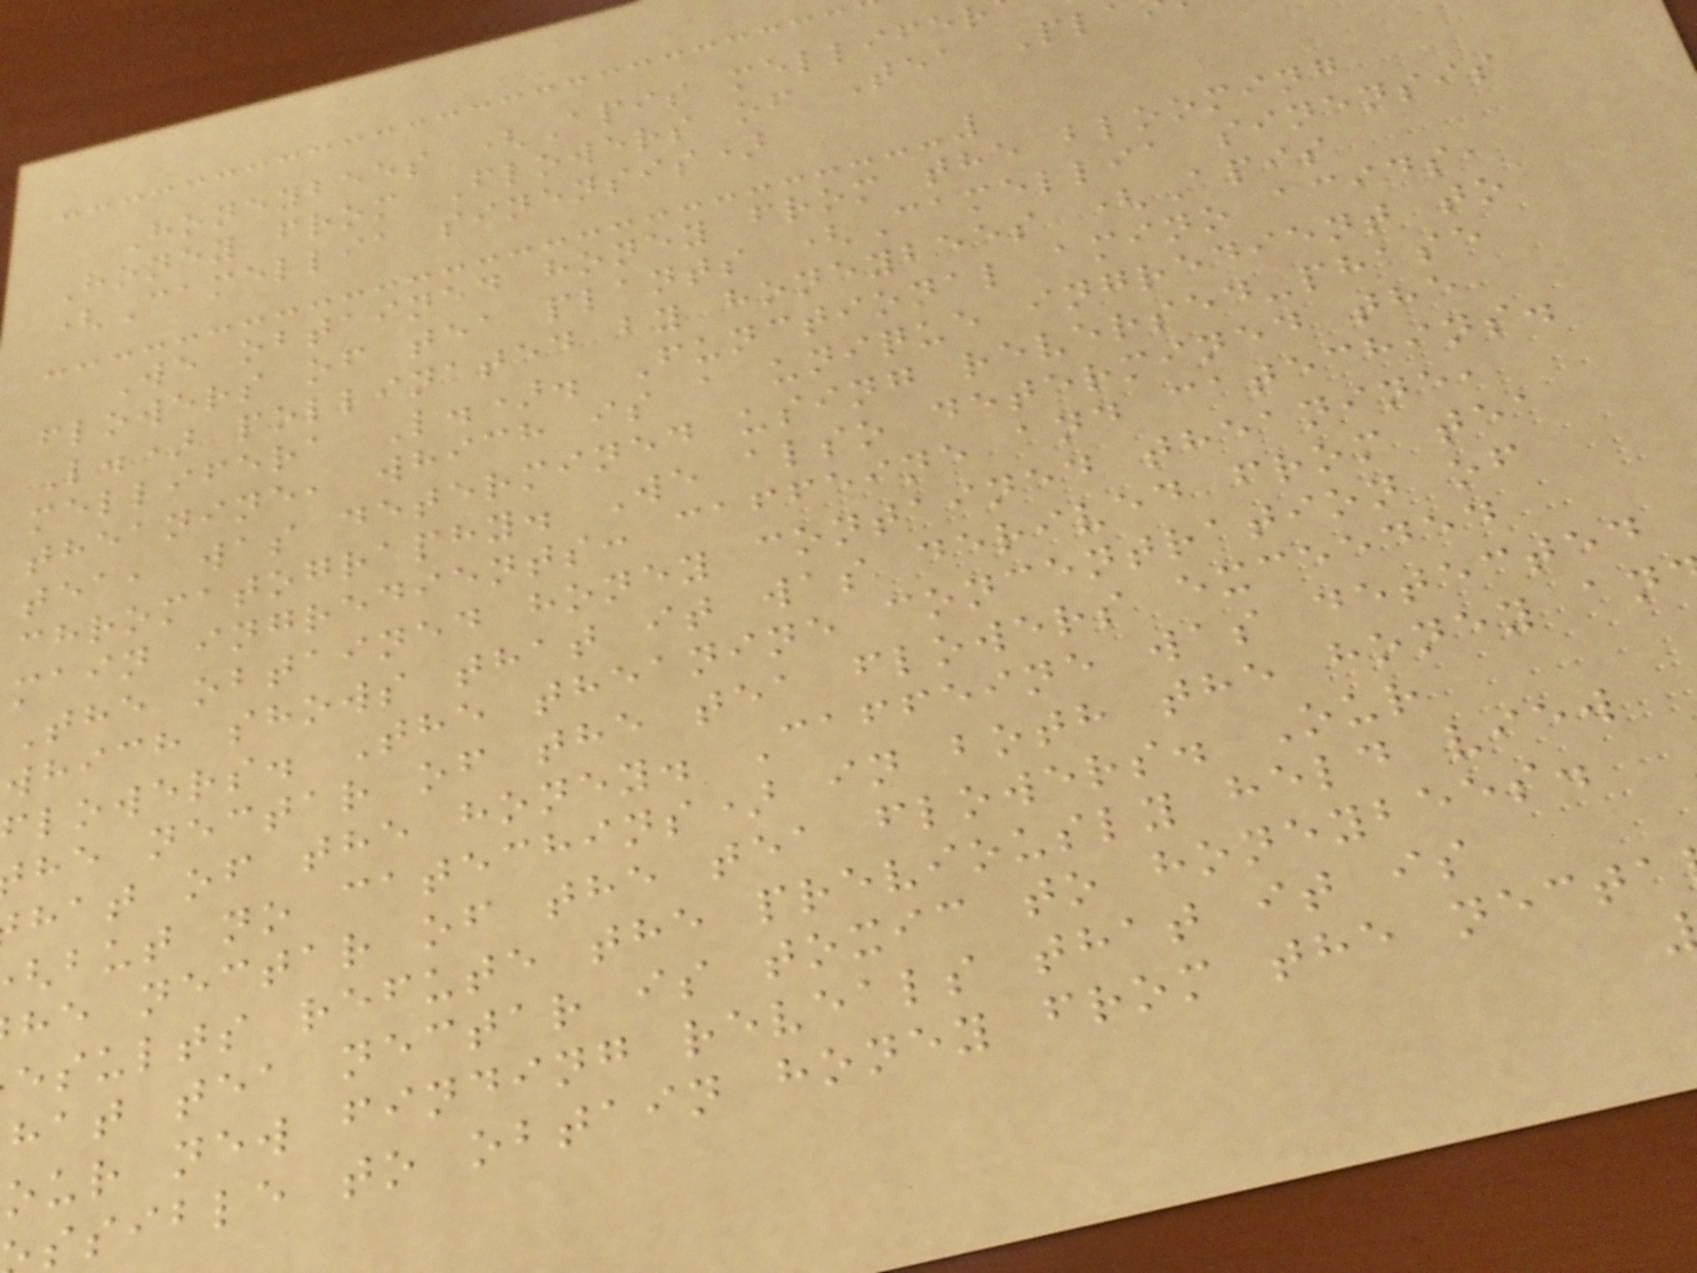Honeybees (Apis mellifer
Honey from Flowers of Tea Pl
(Camellia sinensis)
We obtained honey from the blooming
flowers of tea plants (Camellia sinensis
L.) pollinated by honeybees (Apis
mellifera L.). Functional amino acids,
theanine, which is a unique ingredient to
tea, was determined using reversed-phase
chromatography. We also determined the
main ingredients: caffeine and catechins.
The obtained honey contained theanine,
which shows that it was derived from tea
lowers. The theanine concentration of
he nectar of the tea flowers exceeded
hat of the honey. Caffeine was detected
but no catechins) in both the honey an
he nectar of the tea flowers. Our
esults refute the previously held view
hat tea nectar is toxic to honeybees.
our new finding reveals that it is
ssible to obtain honey from the necta
